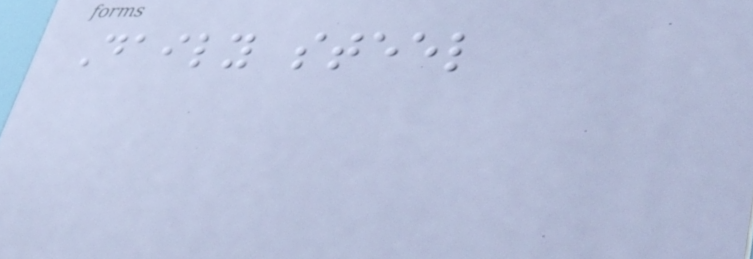Daily steel
